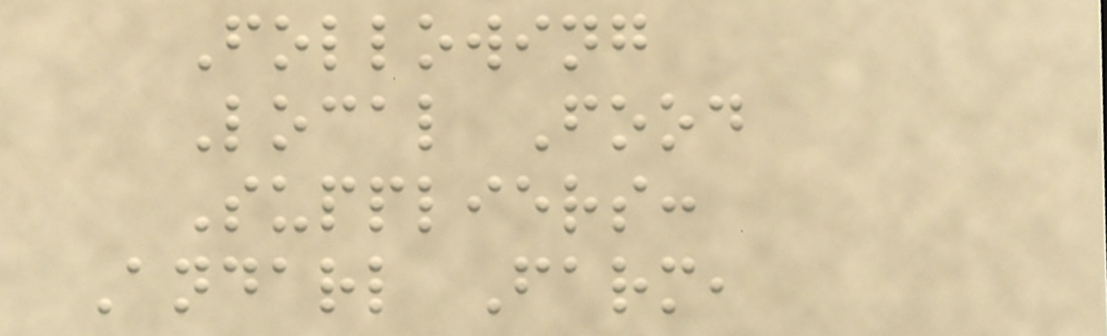Following
Local Food
Suppliers:
Andarl Farm,
